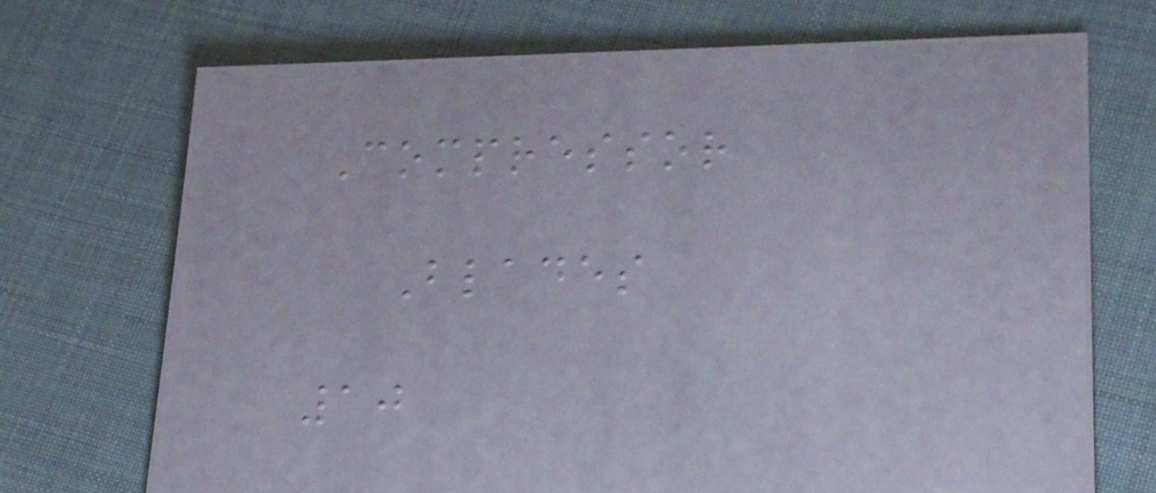Compressor
Blades
10
